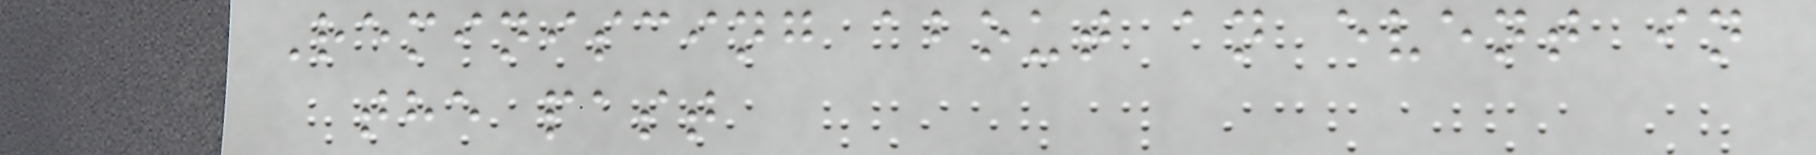Reminiscing about an event in
the past
